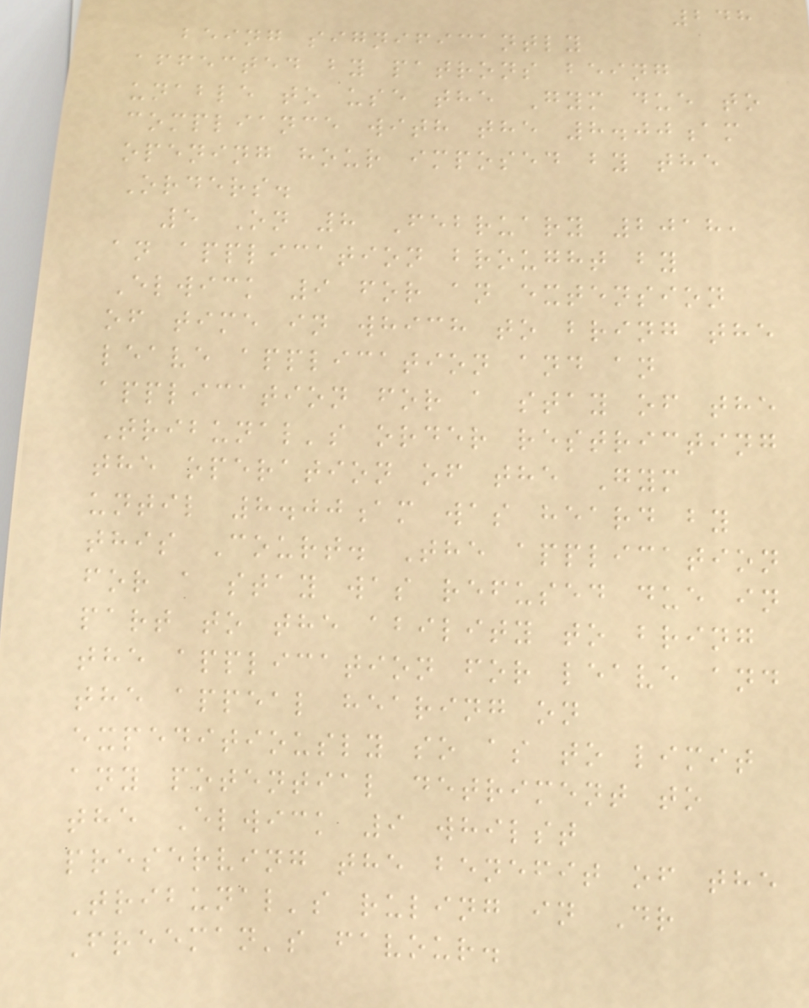248
being significantly
affected by patrons being
unable to use the Gym due to
compliance with the 8.00am
opening hour imposed by the
Orders.
5 On 8 February 2018,
an application brought by
Elwick 9 for an extension
of time in which to bring the
leave application and an
application for a stay of the
Tribunal's order restricting
the operation of the Gym
until 8.00am was heard by
this Court. The application
for a stay was refused due in
part to the ability to bring
the application for leave and
the appeal hearing on
expeditiously so as to limit
any potential detriment to
the Elwick 9 whilst
preserving the benefit of the
Tribunal's ruling in Dr
Freeman's favour.
